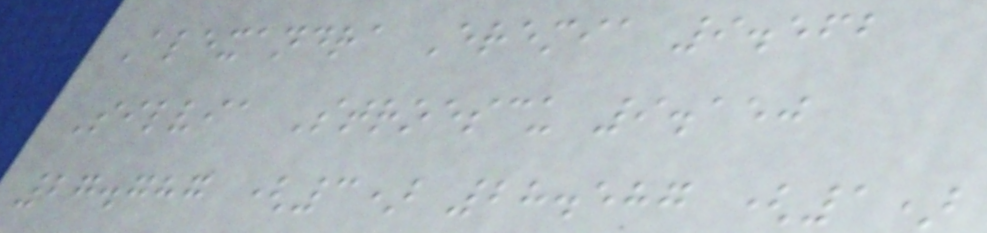Alexandra Eremia 9.562
Silvia Stroescu 9.150
27.787 (3) 28.587 (1)
